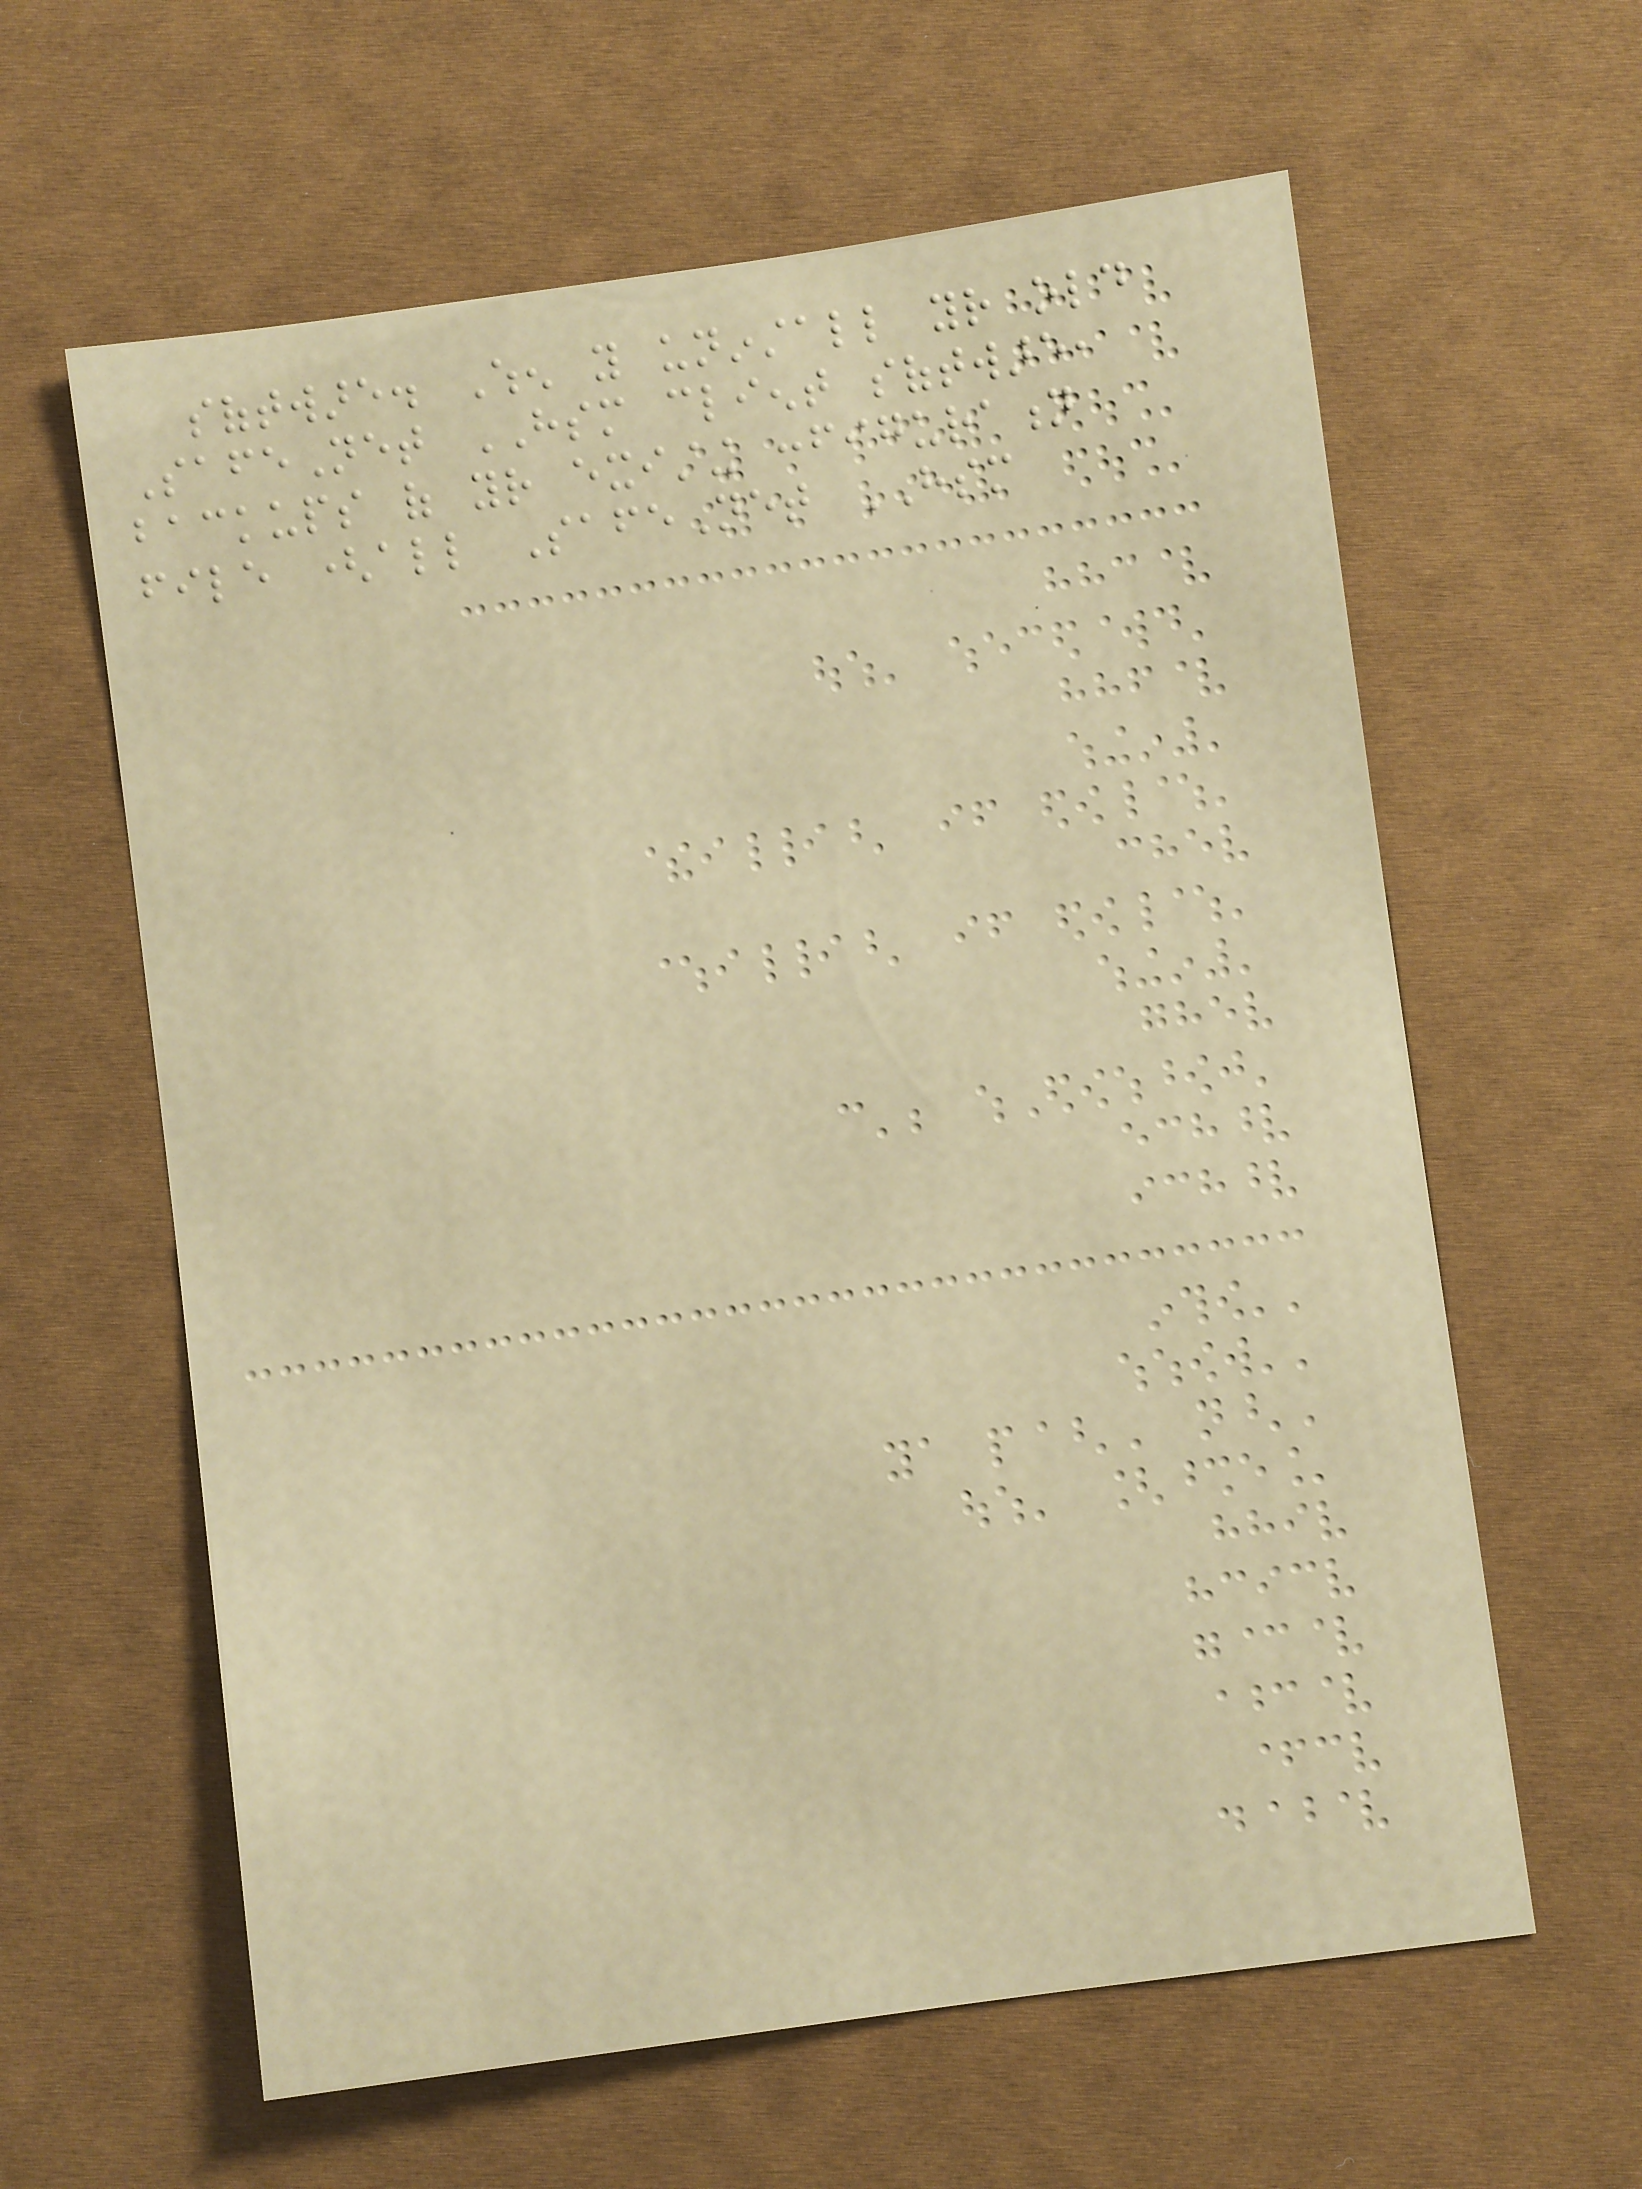software. When you uninstall your old
SafeNet HSM client software,
backups of your existing configuration
file (all SafeNet HSM
